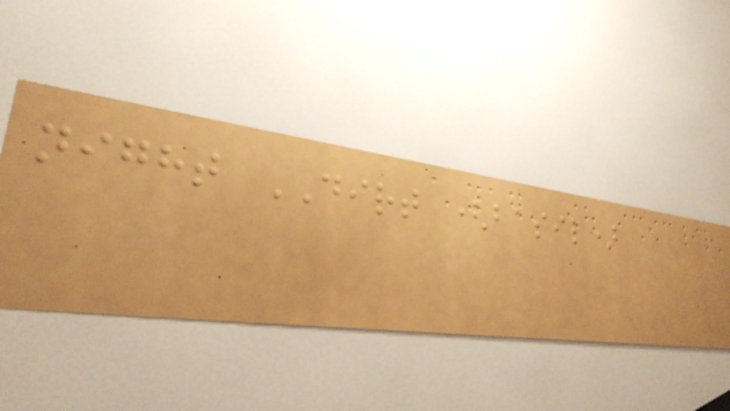night DIRT (basil)
